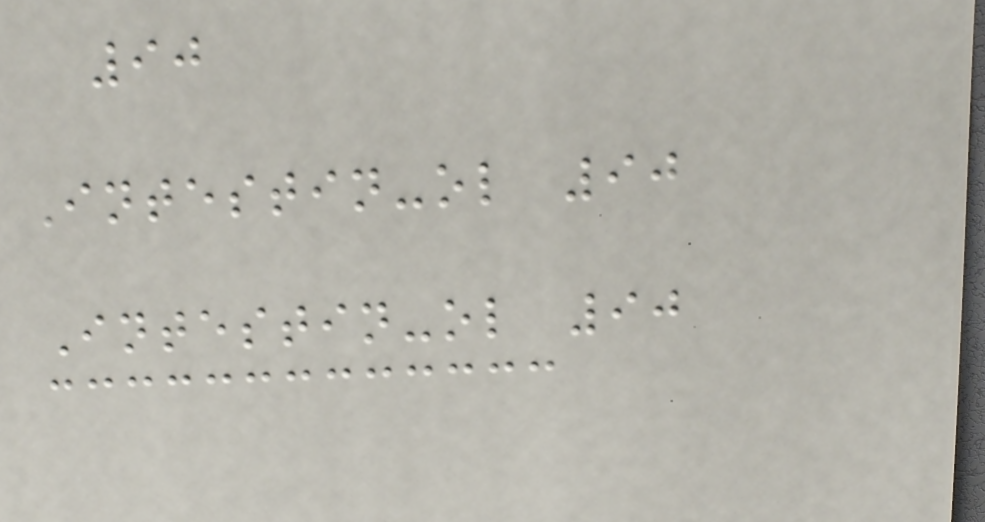90
Intestin-ol 90
Intestin-ol 90
